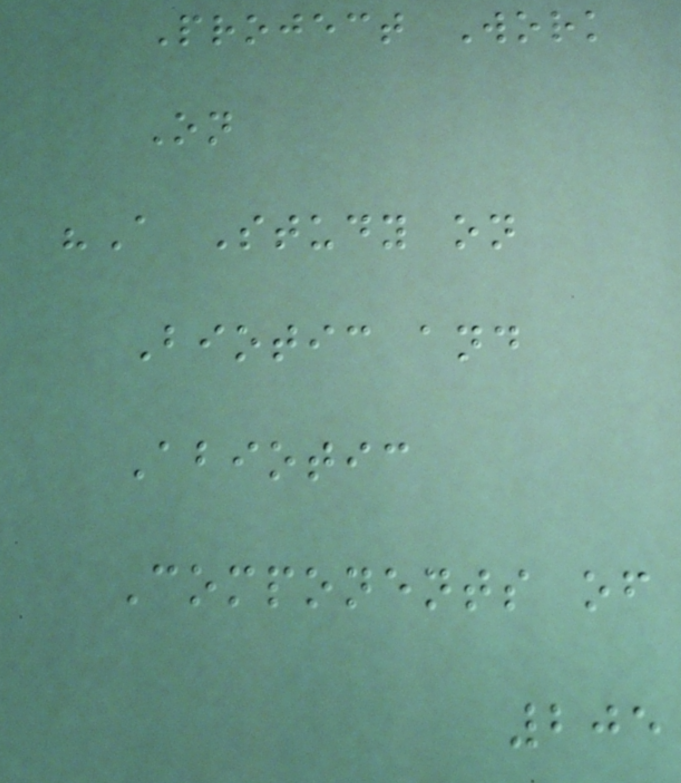Project Work
On
"A Study on
Biotic and
Abiotic
Components of
205
